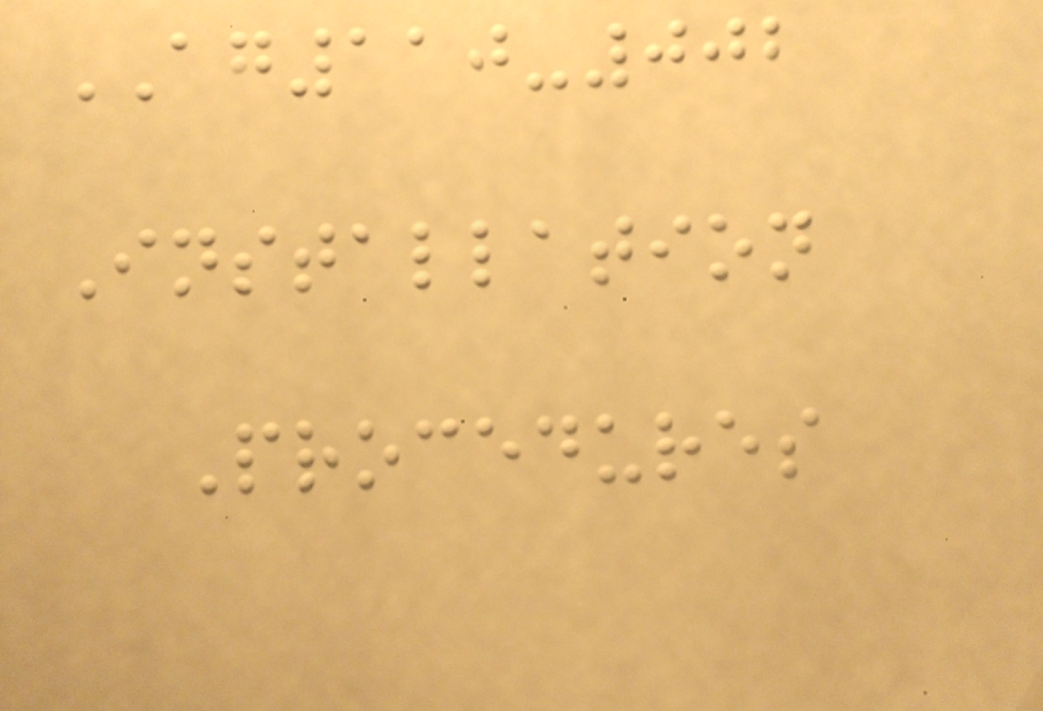AG110-002
Installation
Procedures
